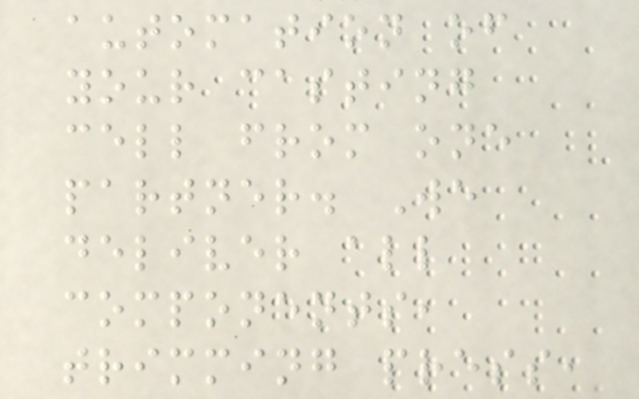automation of
your casting
cell from one
partner. We
deliver all
components,
trimming press,
